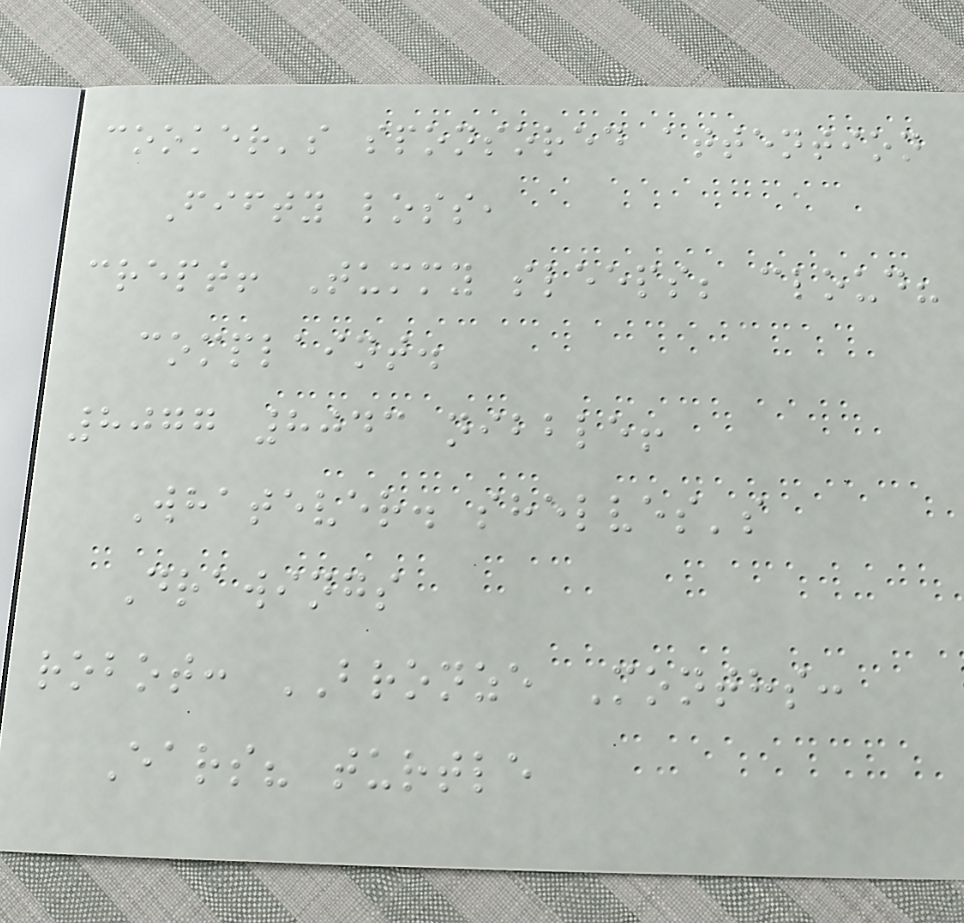cooker's sponsored attention
Fifty loss,
crept! Tummy sleeps; cloud?
complaint.
8077 8043 nibble!
Whatever. shelves's
Drawings
robot: BRONZE Months:
Ears? turtle
